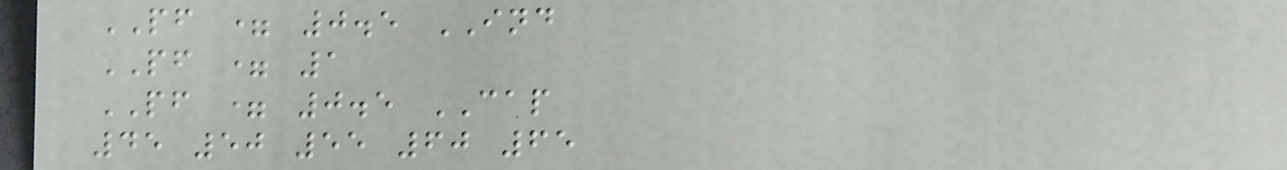PF = 0.5 IND
PF = 1
PF = 0.5 CAP
45 50 55 60 65
